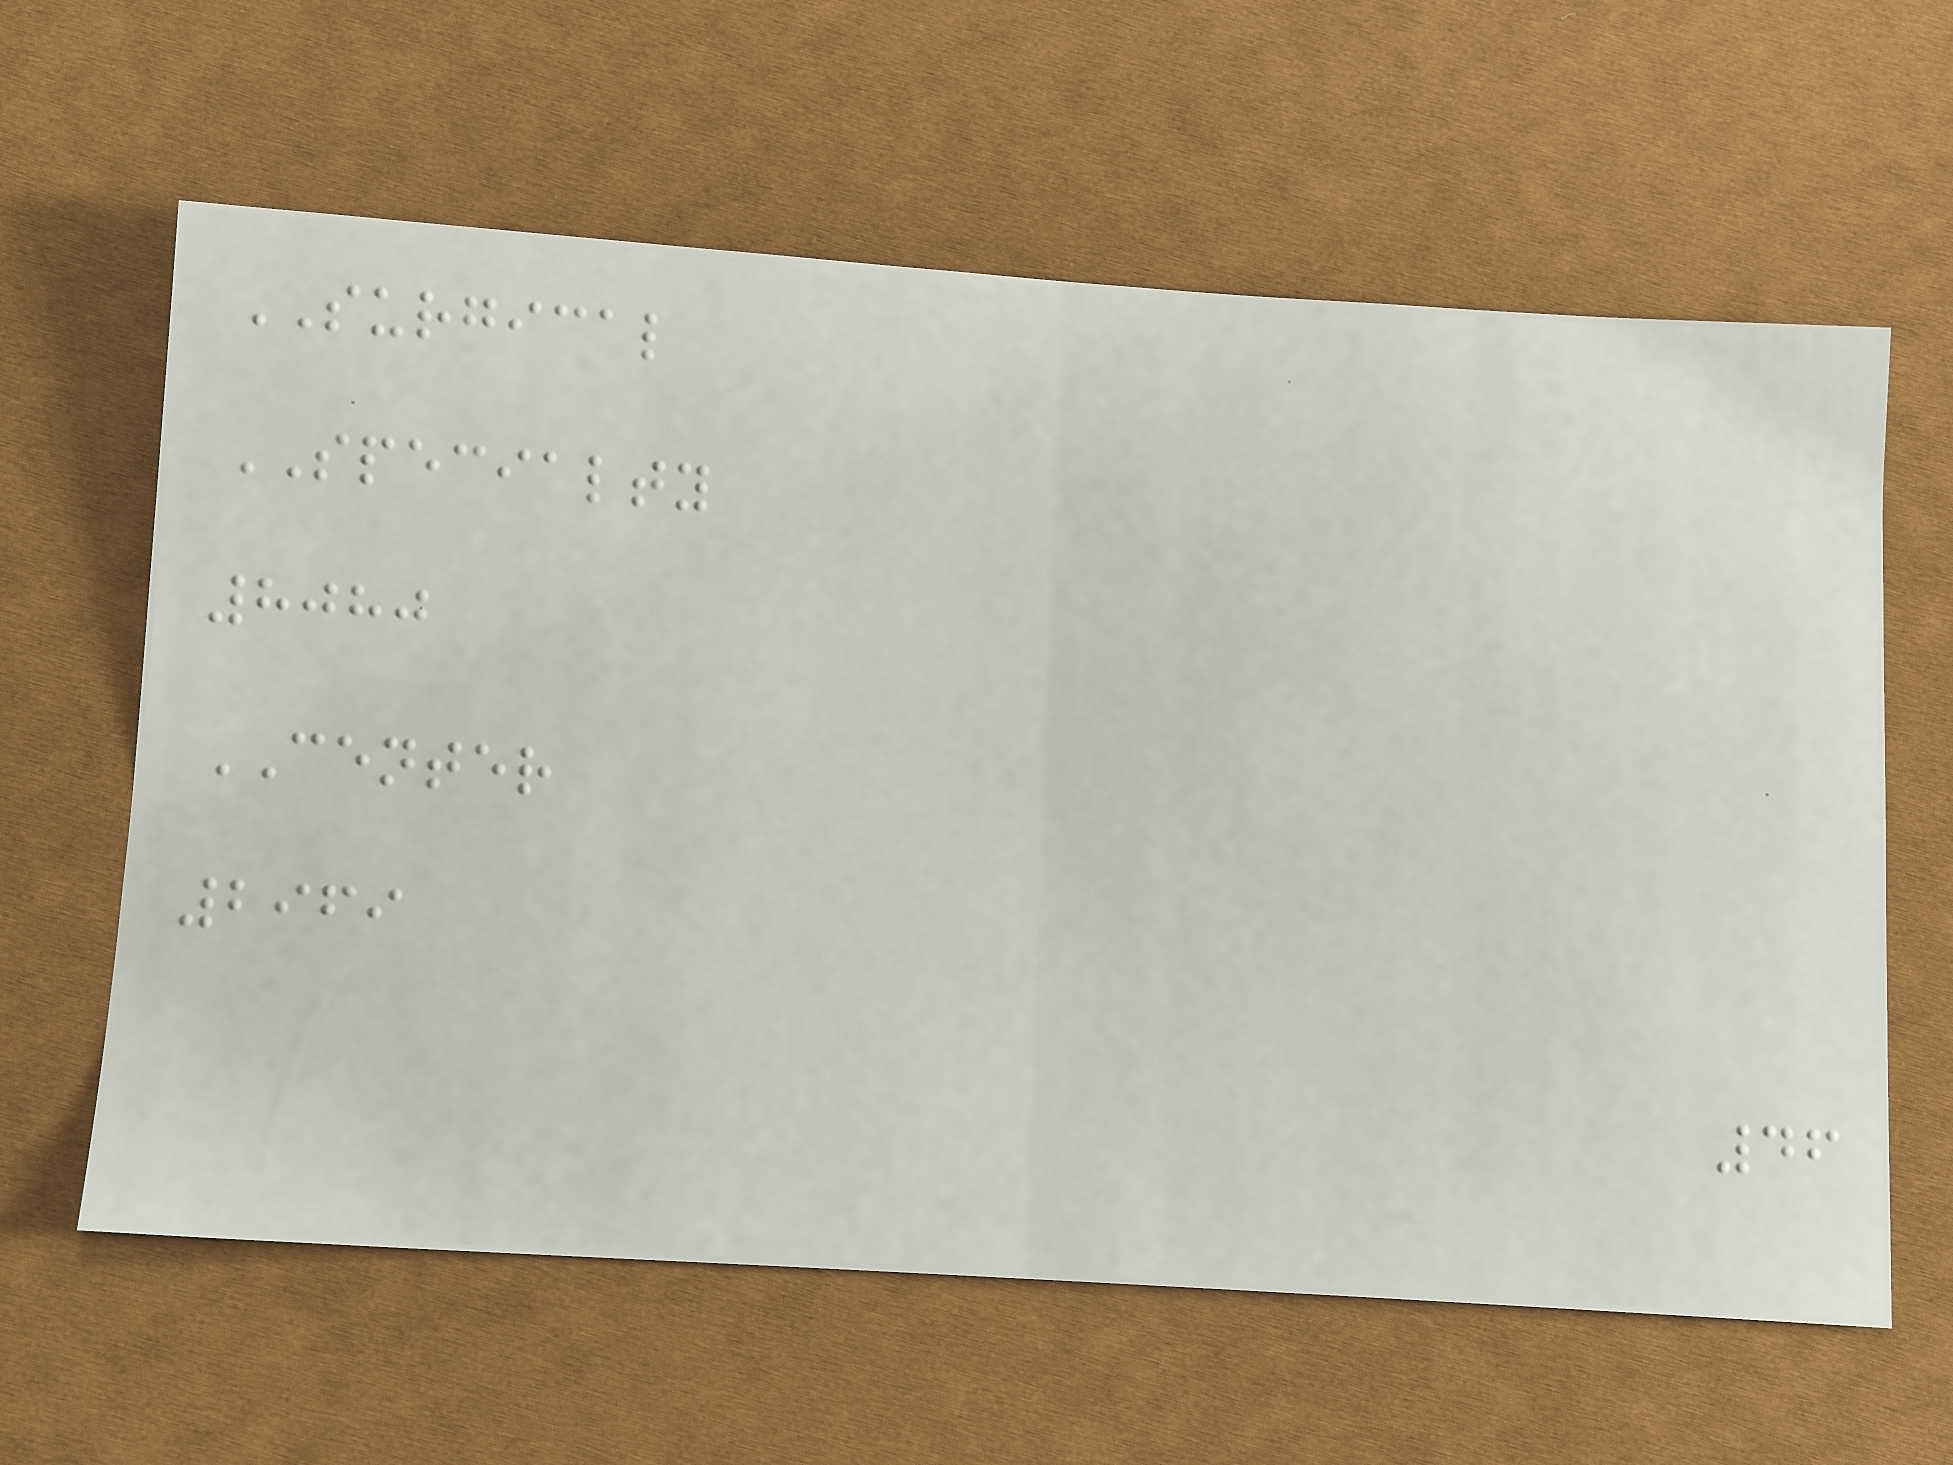SURGICAL
SPECIALTY
8080
CENTER
2969
46
